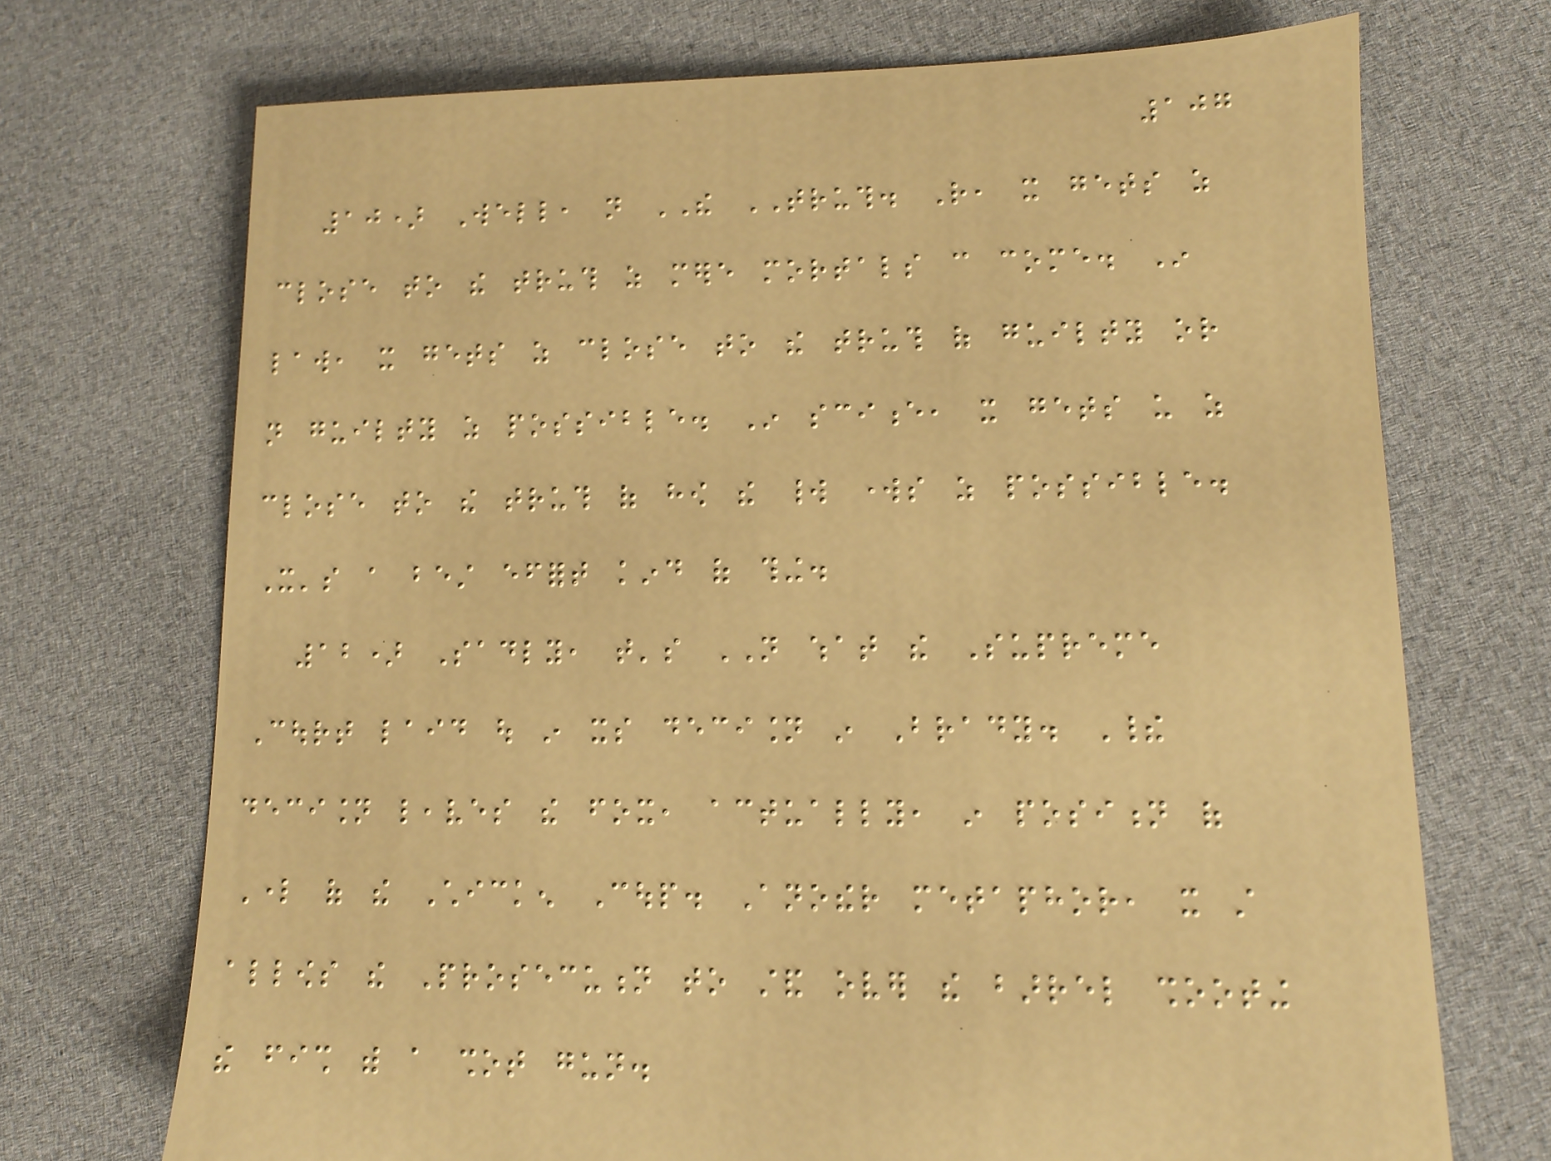107
10) Well, not THE TRUTH. Rather, it gets as
close to the truth as mere mortals can come. In
law, it gets as close to the truth of guilty or
not guilty as possible. In science, it gets us as
close to the truth of how the world works as possible.
It's a best effort kind of thing.
12) Sadly, that's NOT what the Supreme
Court laid out in its decision in Brady. Their
decision leaves the fox, actually, in position of
Lord of the Chicken Coup. Another metaphor, it still
allows the Prosecution to stand over the barrel shooting
the fish with a shot gun.
